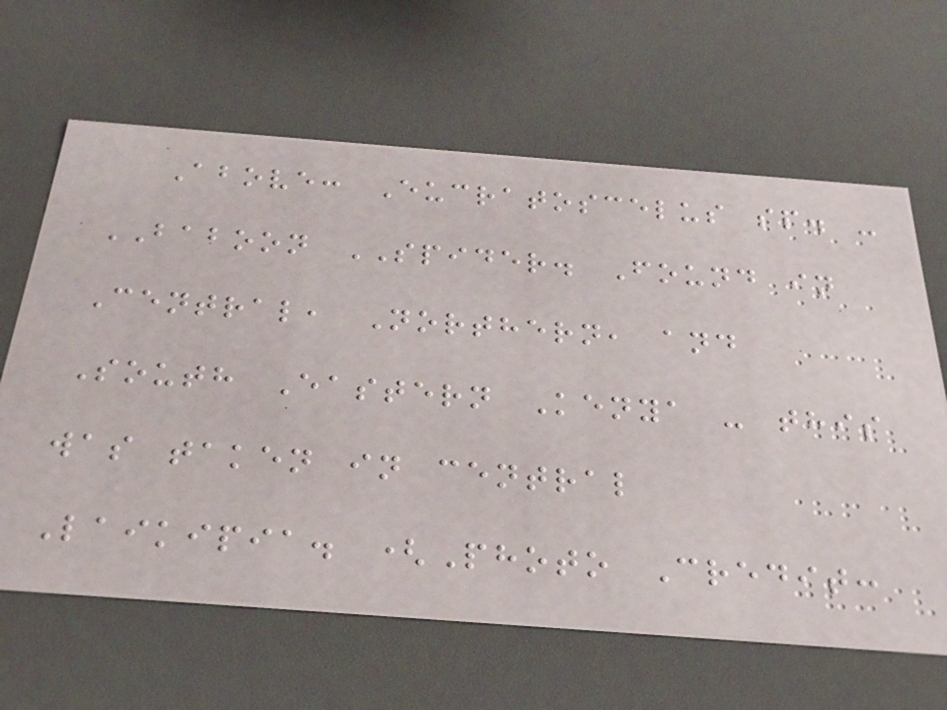Above: Eucratoscelus sp. -
BABOON SPIDER. Found in
Central, Northern, and
South Eastern Kenya - this
was taken in central
Laikipia. (Photo Credit:
